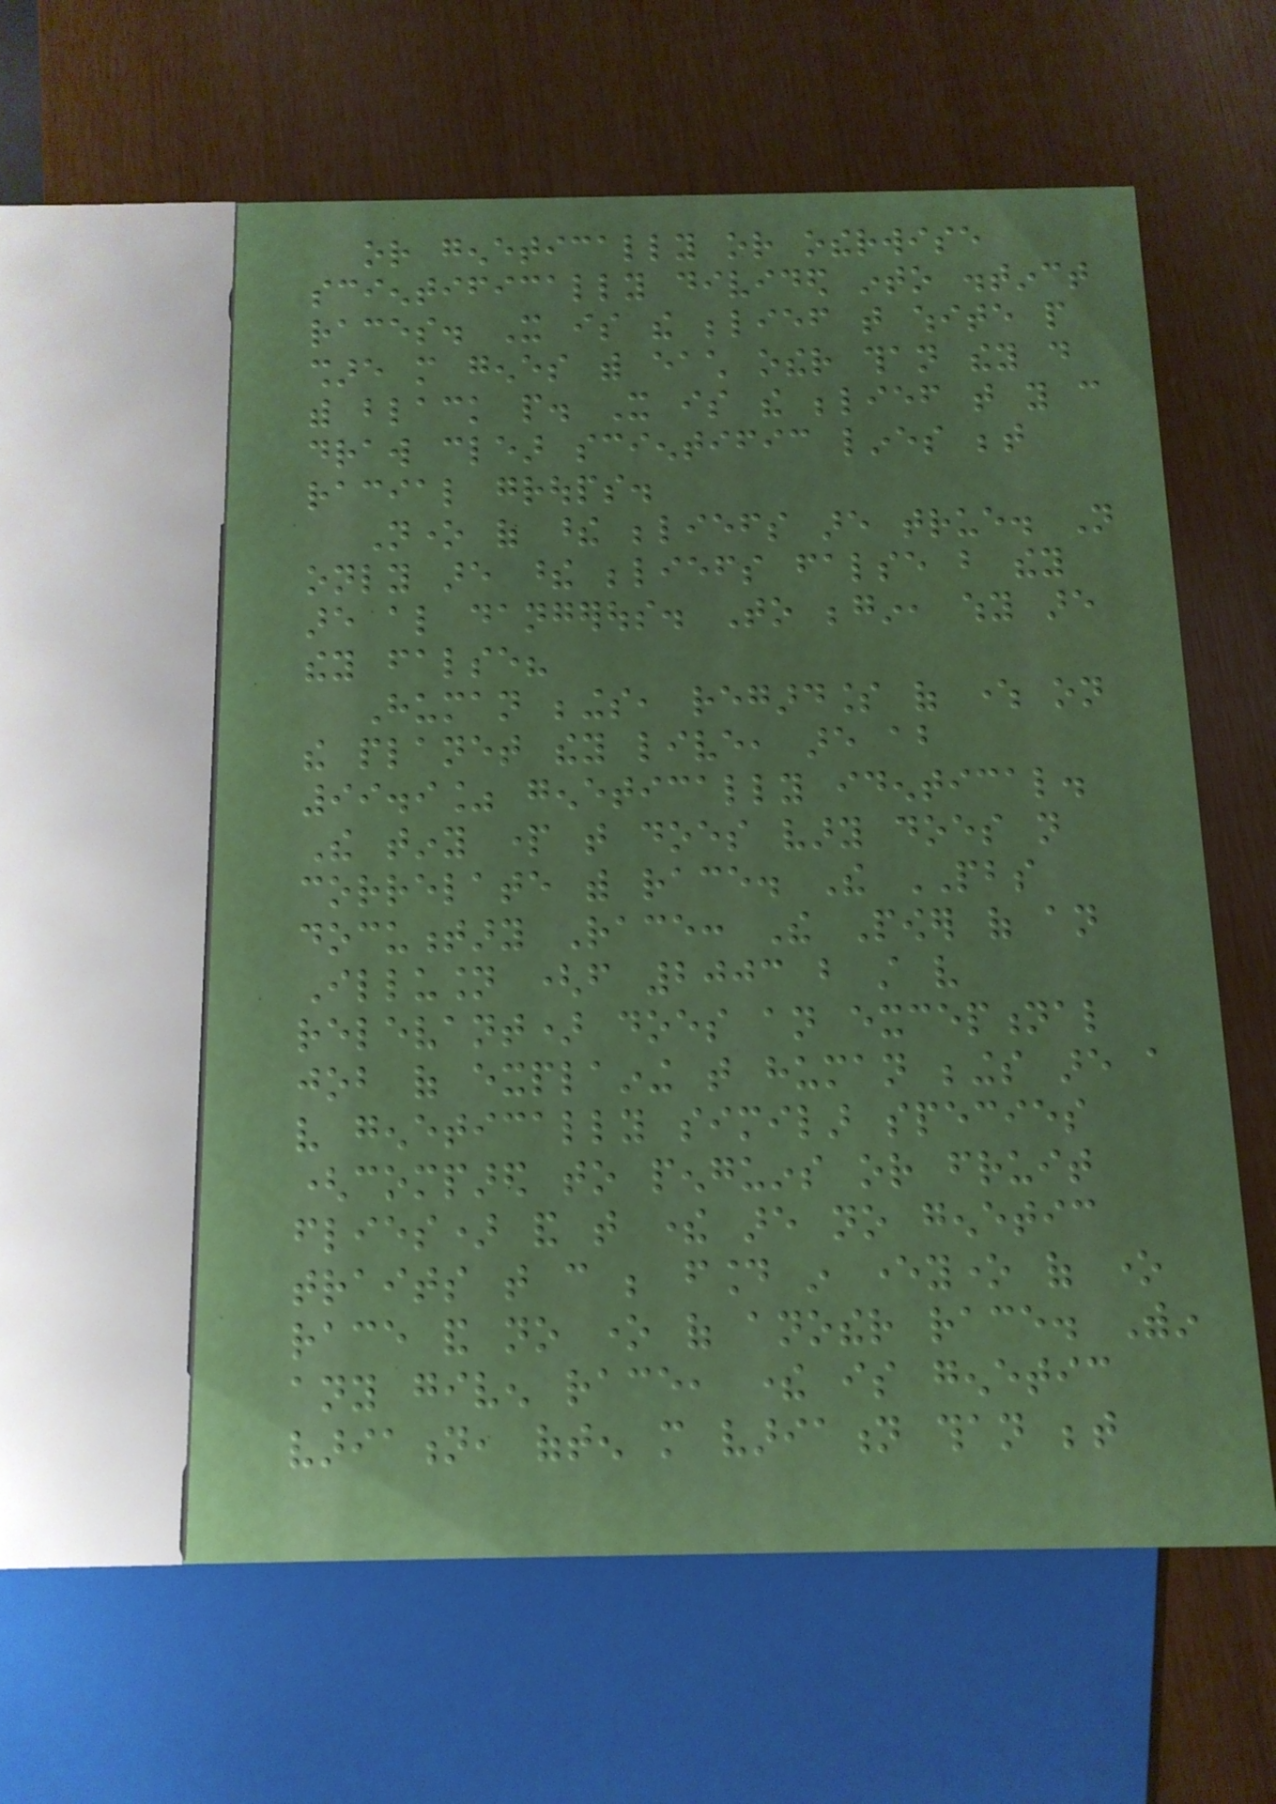or genetically or otherwise
scientifically divided into distinct
races. It is the belief that white people
share more genes with each other than they do
with black people. It is the belief that you can
draw clear scientific lines between
racial groups.
None of these beliefs are true. Not
only are these beliefs false but they
are also dangerous. To begin, why are
they false?
Human beings, regardless of where on
the planet they live, are about
99.9% genetically identical.
The tiny part that does vary does not
correlate with race. The PBS
documentary Race: The Power of an
Illusion (from 2003 but still very
relevant) does an exceptional
job of explaining that human beings are a
very genetically similar species
(compared to penguins or fruit
flies) and that there are no genetic
traits that can be found in everyone of one
race and no one of another race. Within
any given race, there is genetic
variation, often more variation than between
